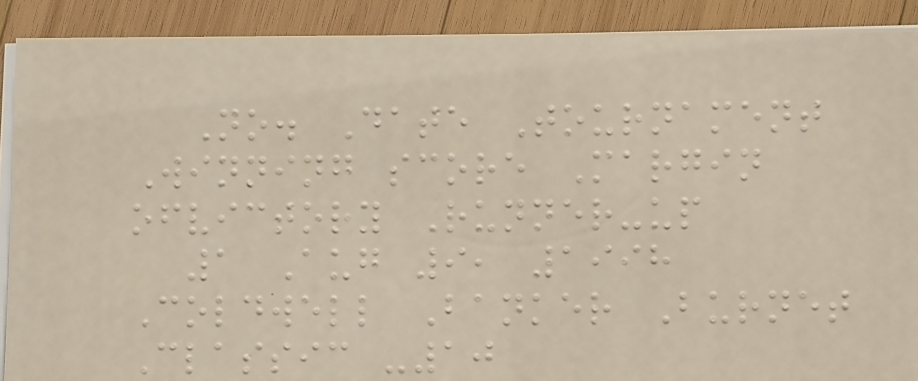No. Date Tournament
Winning score Margin
ofvictory Runner-up
1 Aug 9, 1998
Coldwell Banker Burnet
Classic -10
